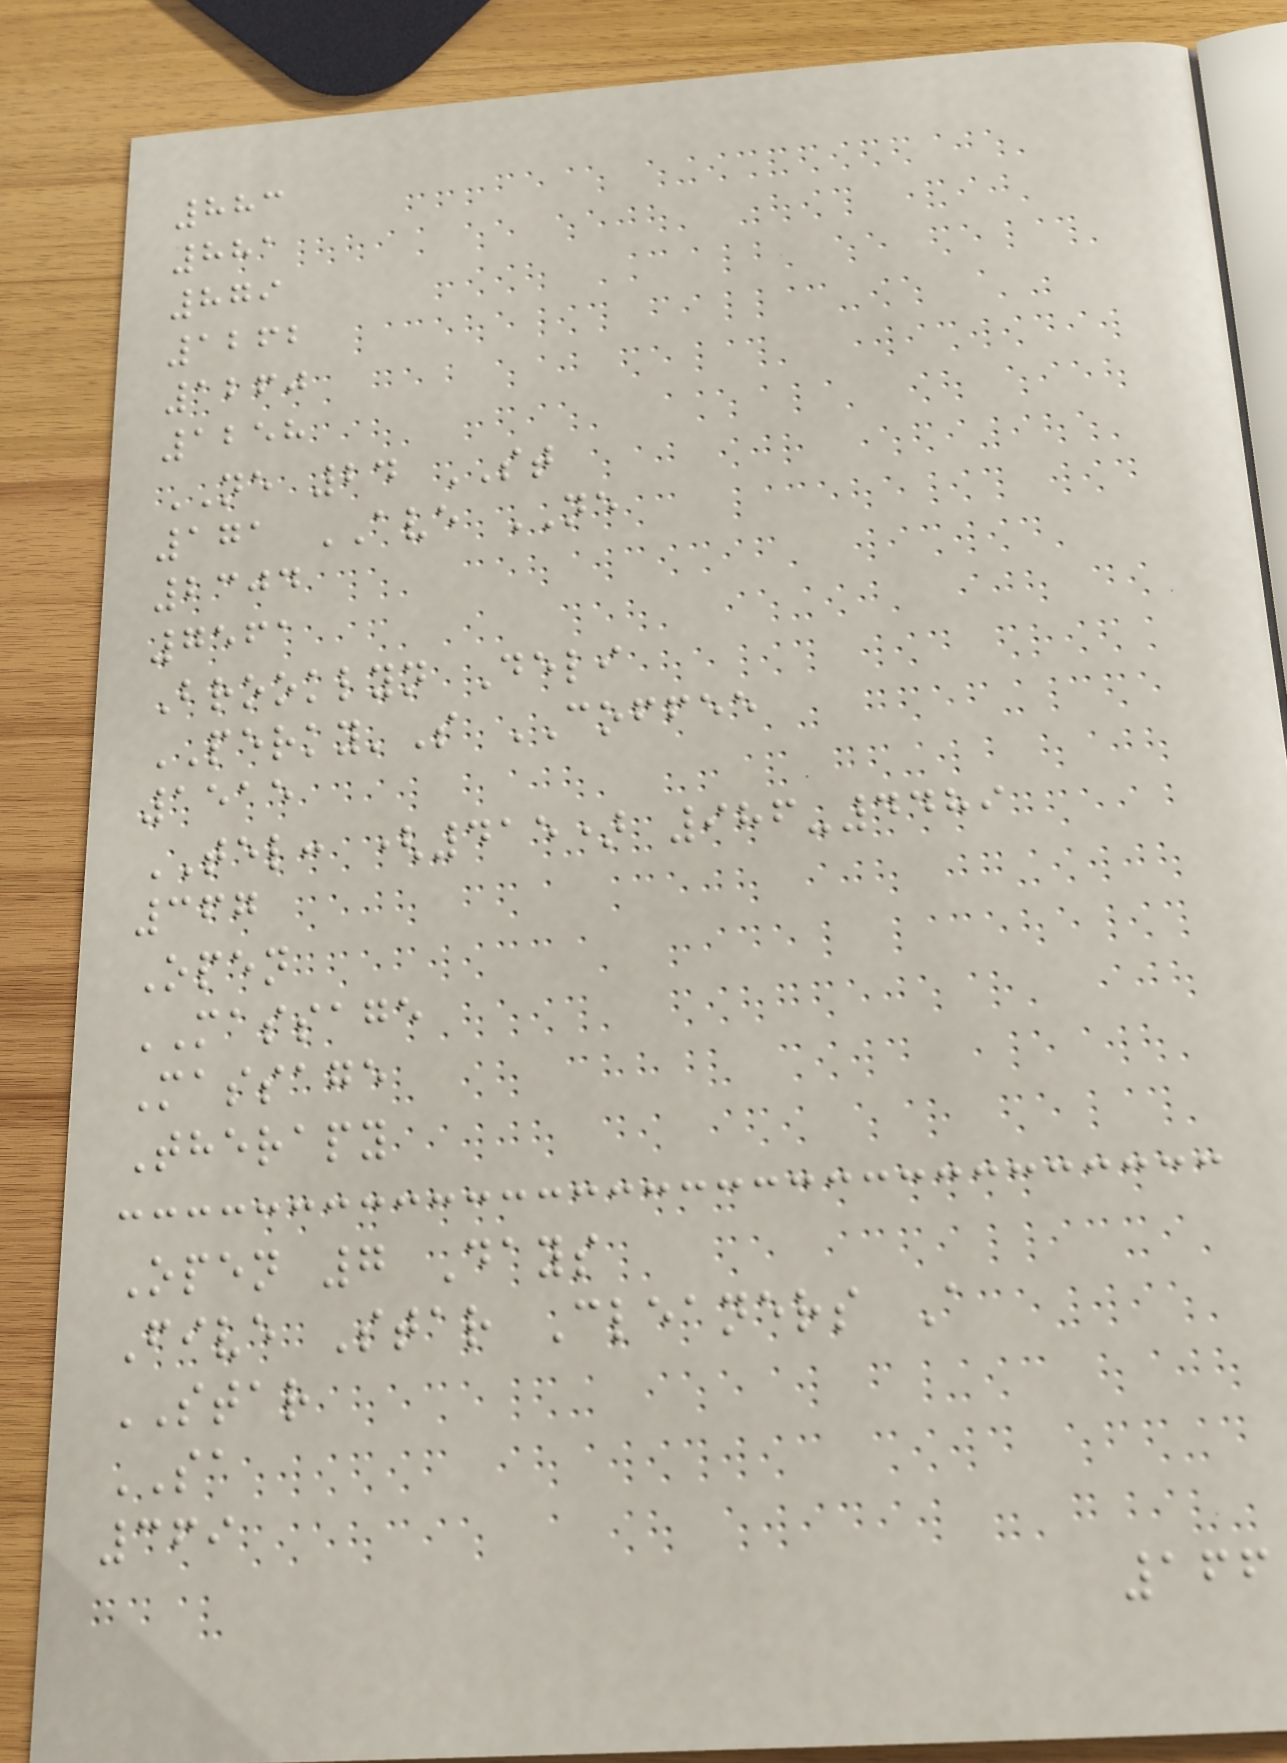883
881
879
1262
1260
1258
NE 24 ST
171 AVE NE
2304
7561
Brooklyn Deli
PERKY'S COFFEE
1515
TEL: (415) 986-4489
367
Open
MASSAGE
Massage
Therapy
Open 7 Days
Five Star Cleaners A
STAR
SA
369
166
